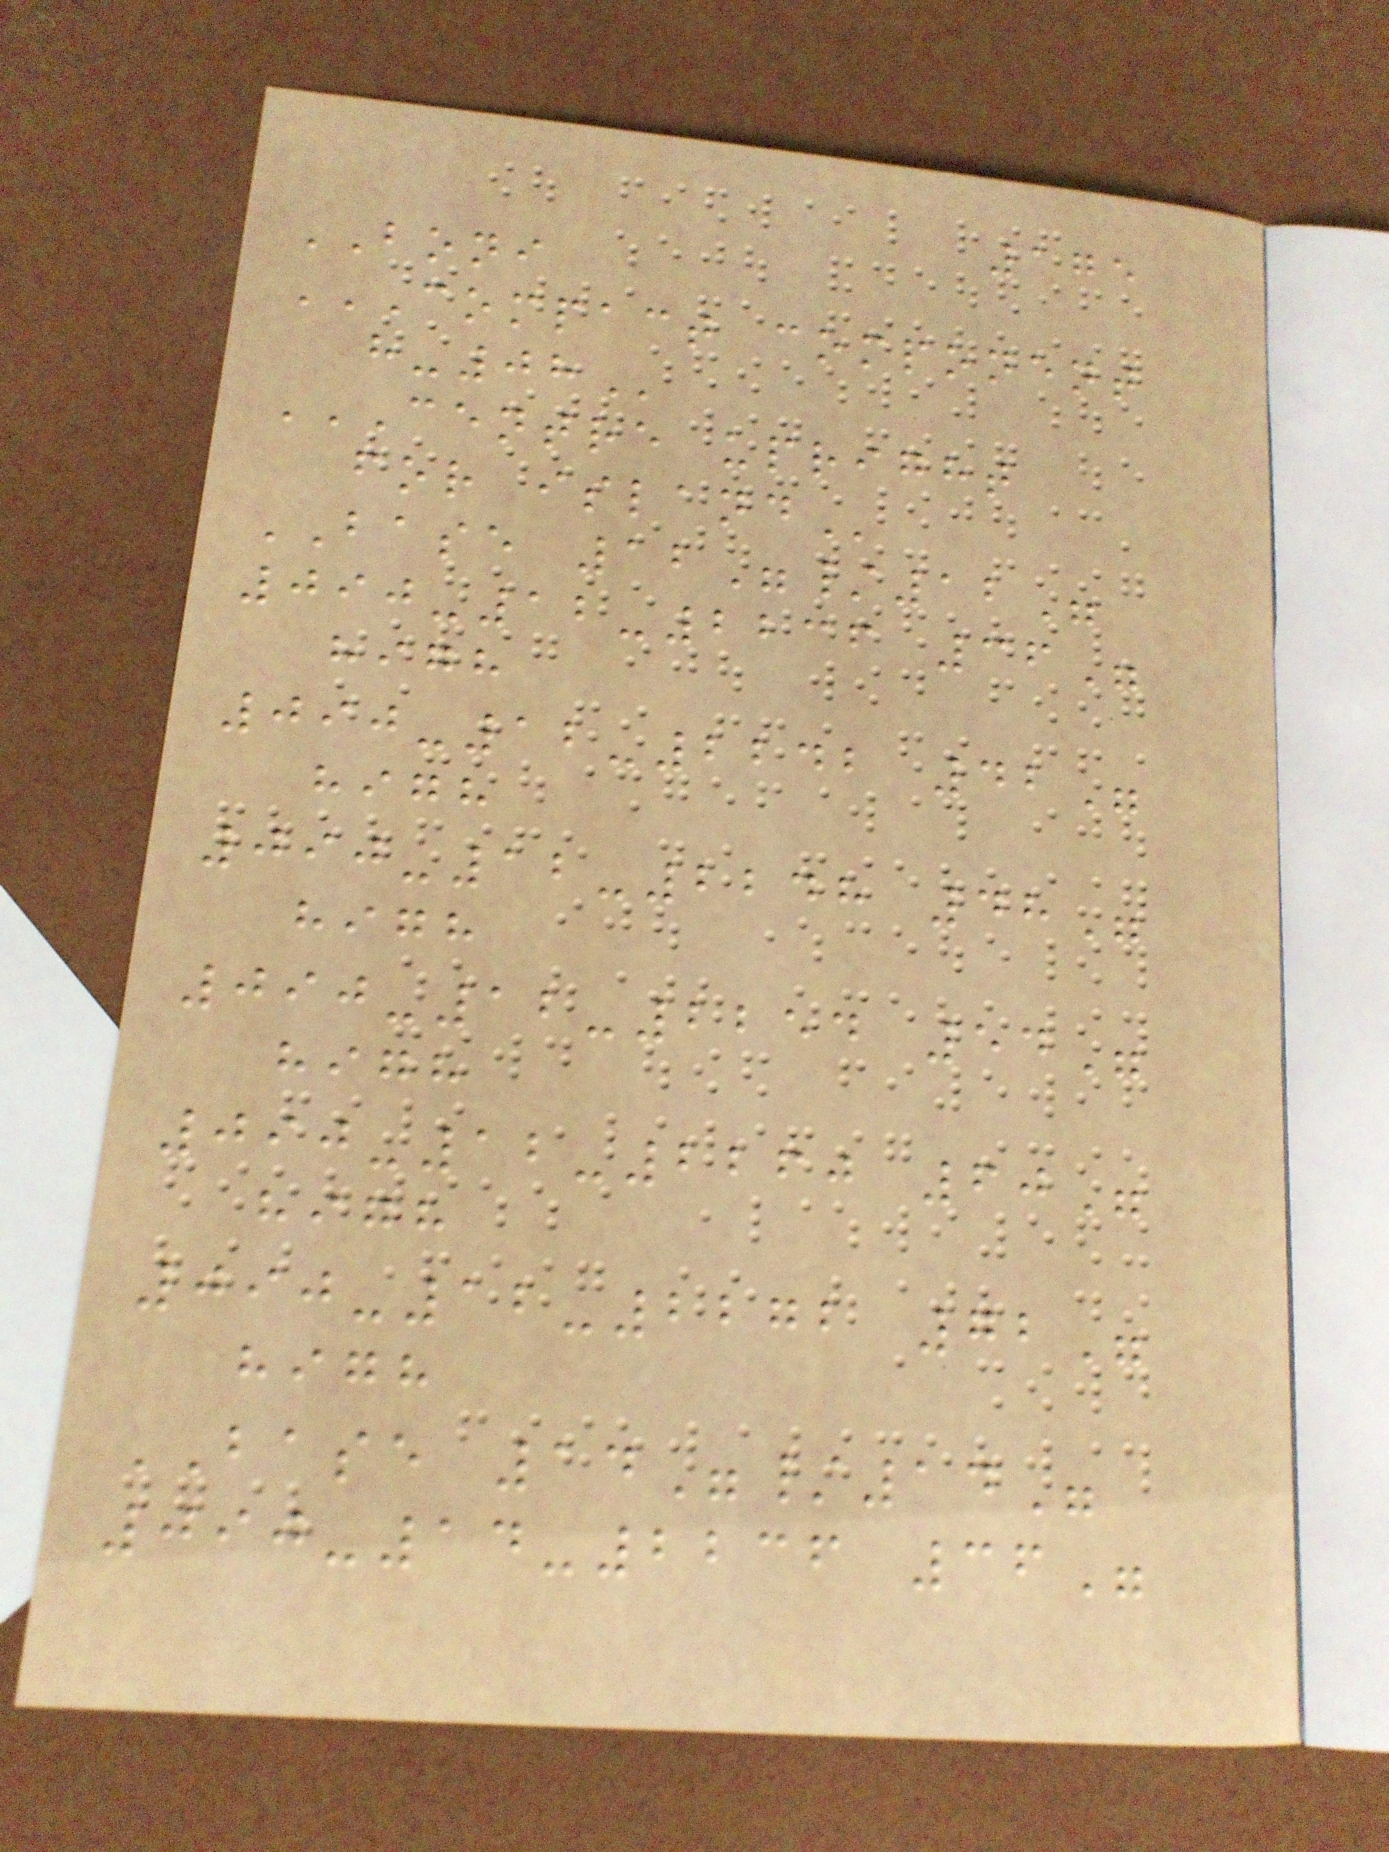175
BONI
COMPACT COMPONENT
H-08
CENTRE UPRIGHT
FOR ISLAND
BASE 12"/12"
090-12-2236 36"
high
090-12-2242 42"
high
090-12-2248 48"
high
090-12-2254 54"
high
090-12-2260 60"
high
090-12-2272 72"
high
BASE 14"/14"
090-14-2236 36"
